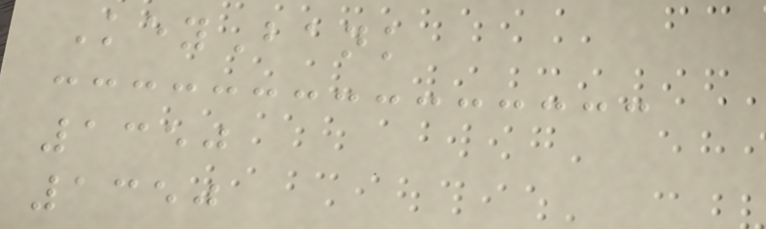KeyBank
1350
1350
